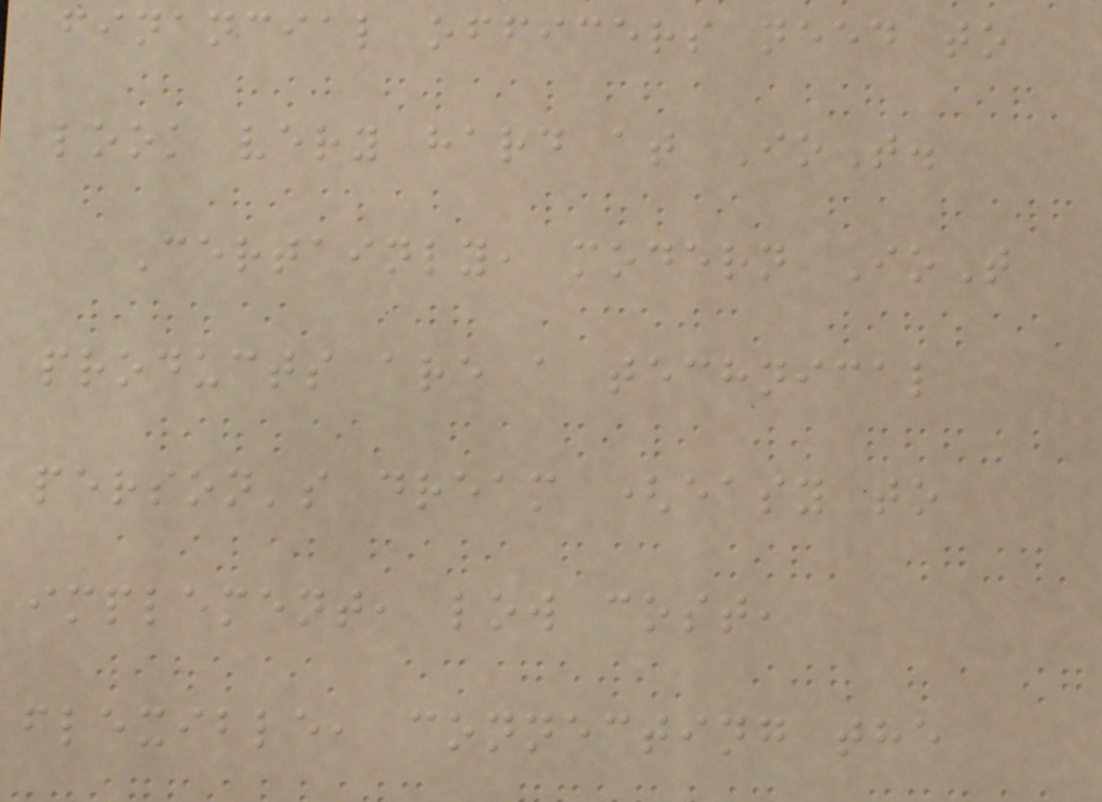financial officers need to
look very hard at IoT.
Certainly, modern IoT
products are a technical
person's dream (easy to
implement, low cost,
flexible, connecting the
